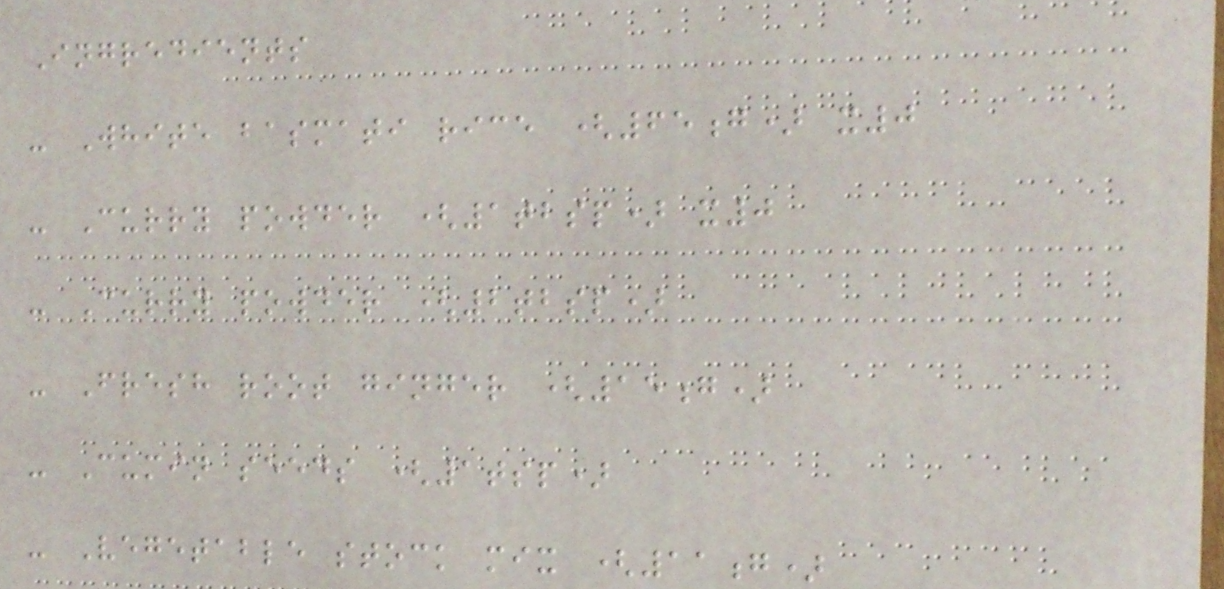Ingredients
- White basmati rice (65g) x0
- Curry powder (1tbsp) x0
- Curry powder (2tbsp)
- Fresh root ginger (15g)
- Cumin seeds (1tsp)
- Vegetable stock mix (11g)
